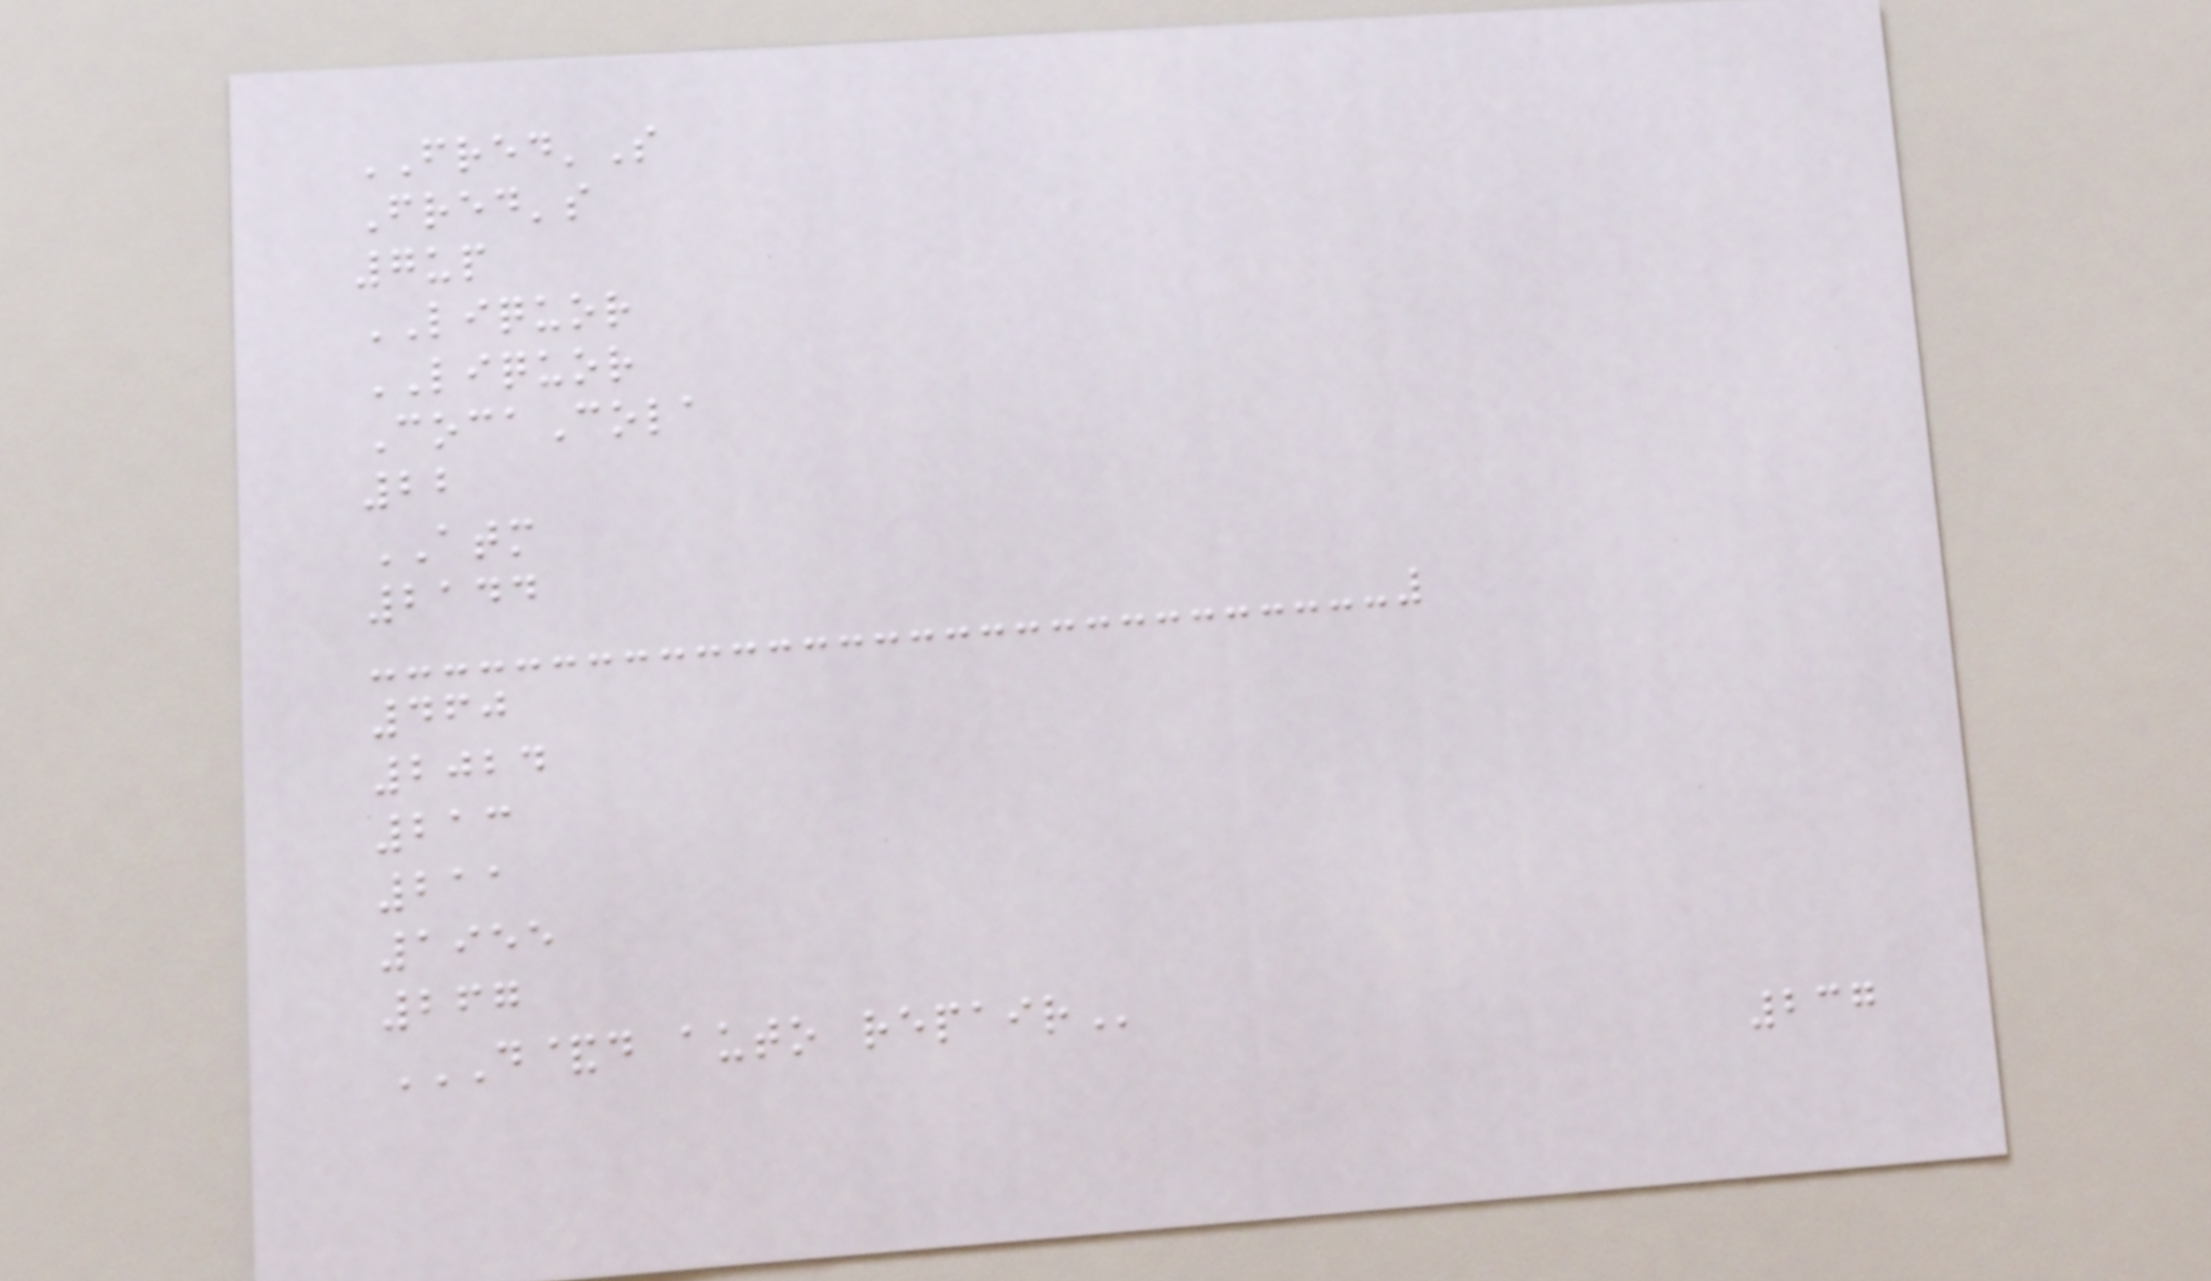FRED'S
Fred's
7up
LIQUOR
LIQUOR
CocaCola
22
ATM
2144
460
2024
213
211
1955
267
D&D AUTO REPAIR
237
